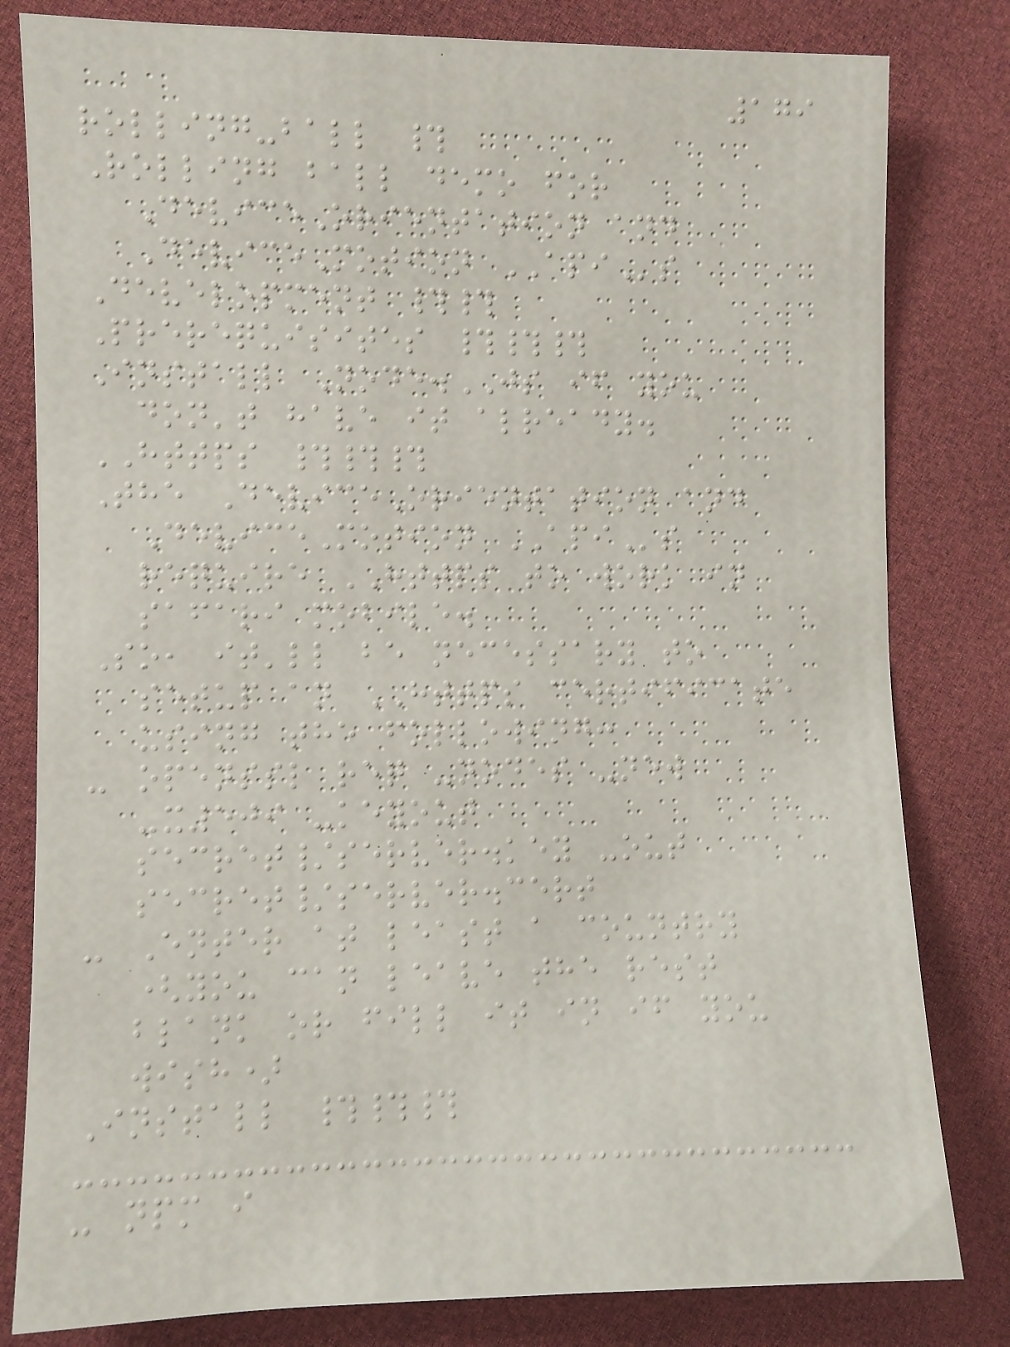179
rolling-ball #
Rolling ball demo for
DeviceOrientation and
DeviceMotion APIs
Development ##
Prerequisites ###
Install Node.JS if you
don't have it already.
HTTPS ###
The DeviceOrientation and
DeviceMotion APIs
require HTTPS to work in
safari mobile.
So, it'll be necessary to
setup an HTTPS certificate
using the following:
- openssl req -nodes -new
-x509 -keyout
secret/server.key -out
secret/server.cert
- Enter at least a country
(you can leave the rest
blank or fill it in if you
wish)
Install ###
- npm i
